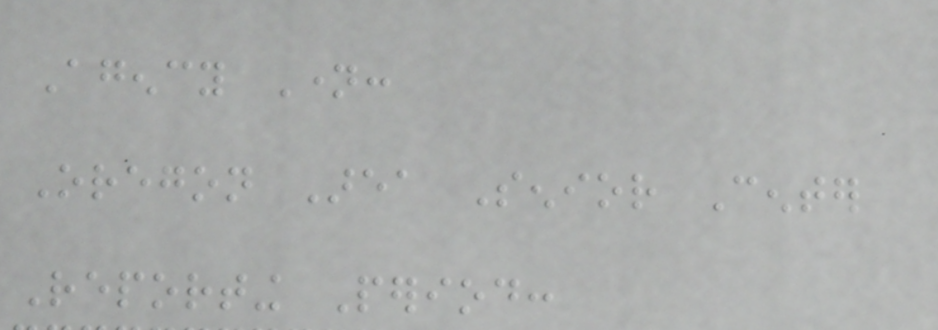Agency Name:
Oregon Area Senior Center
Reporting Period:
